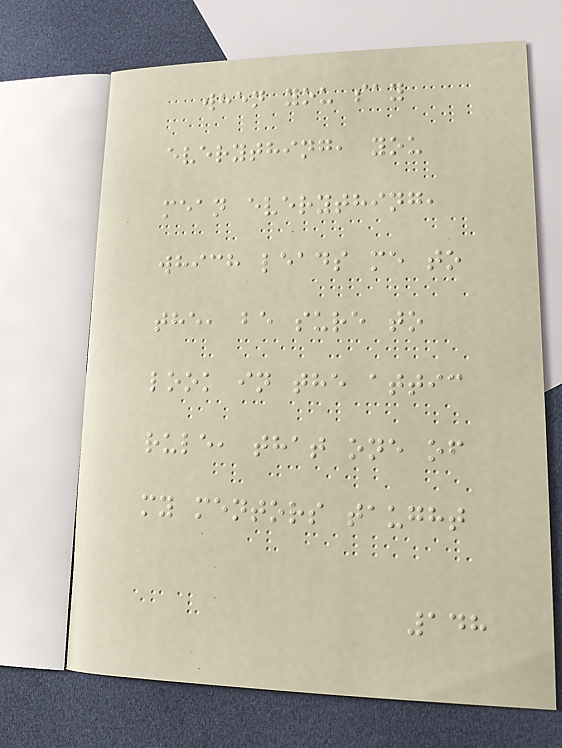when you say
everything, you
mean everything,
which leads me to
the, be sure to
look in the attic
rule, that one of
my mentors taught
148
